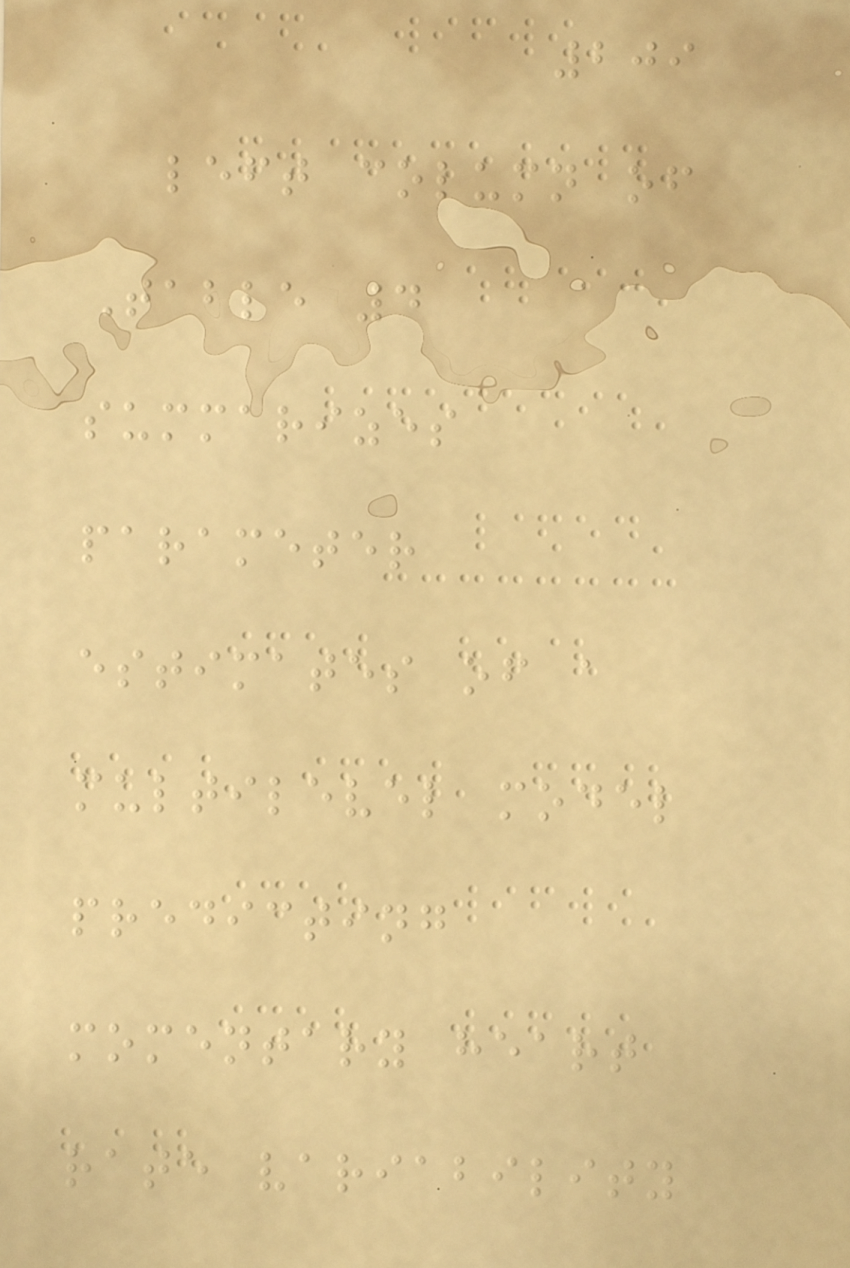209
left column of
Table 4
summarizes
parameter
estimates of a
multilevel model
predicting
momentary heart
rate variability
